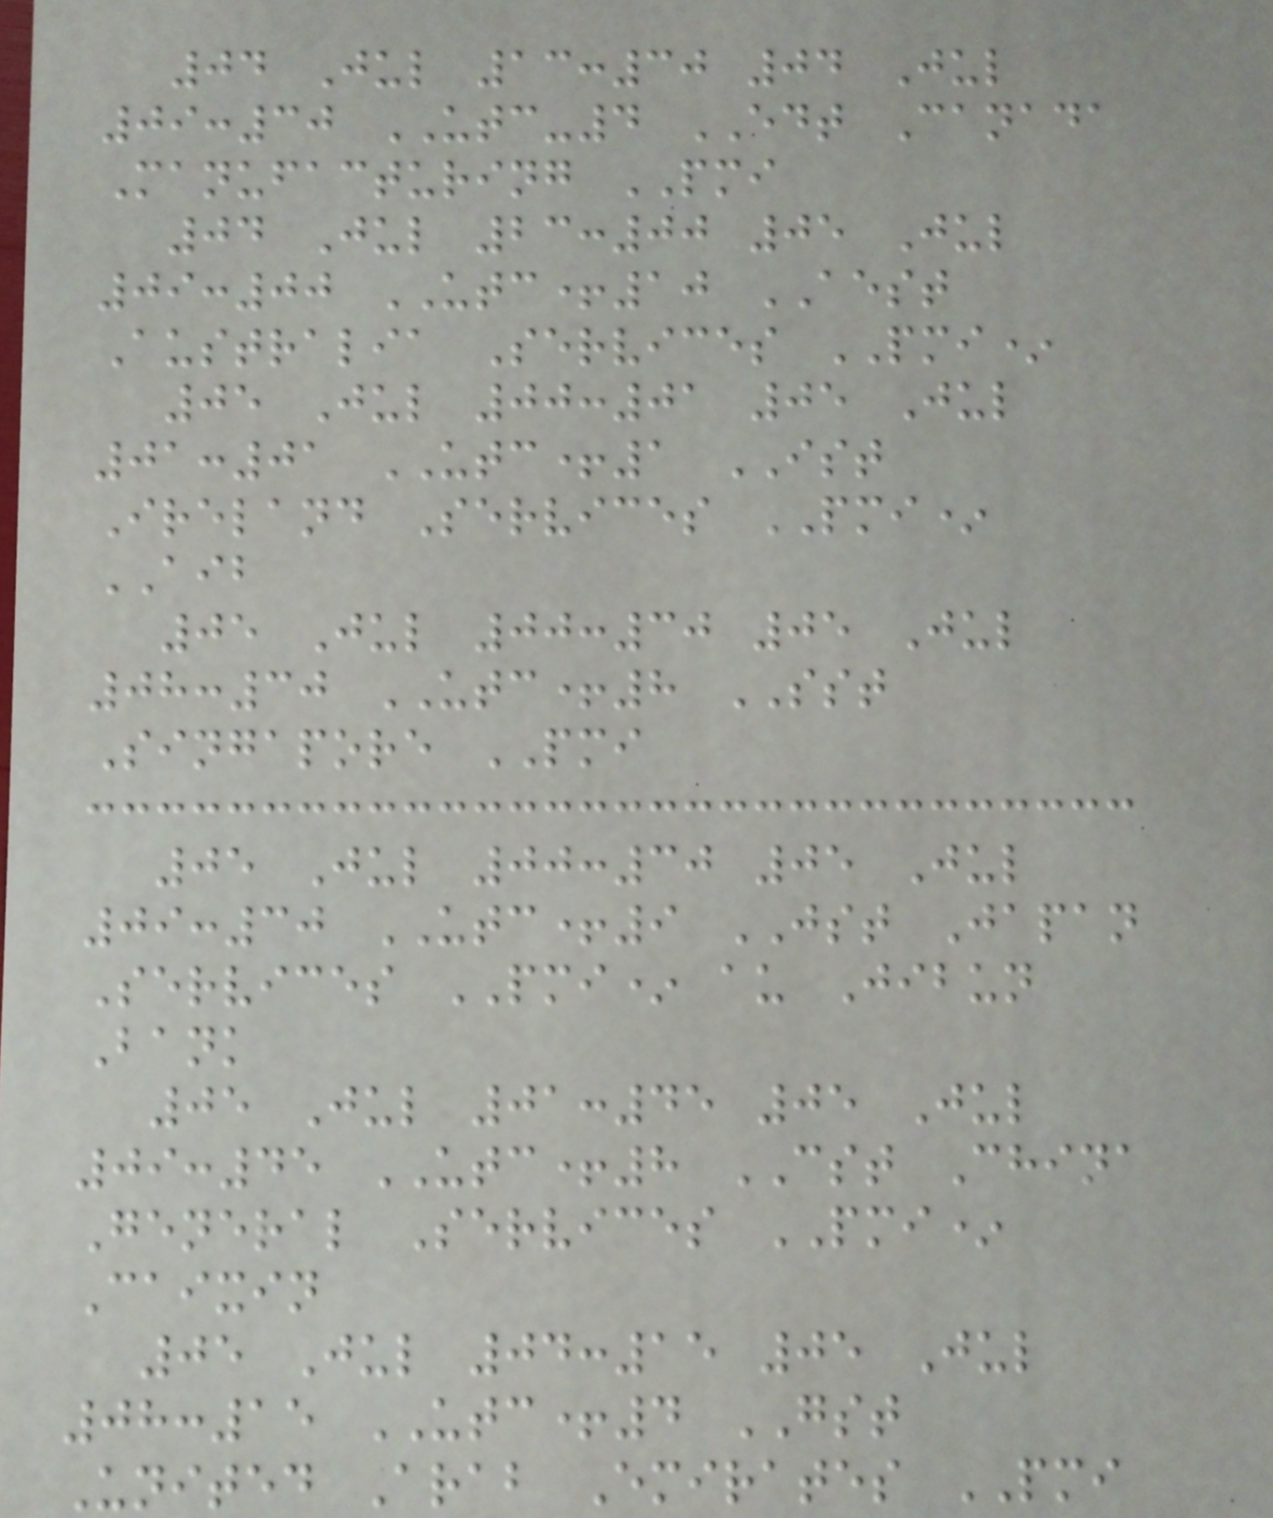04 Jul 13:30 04 Jul
09:30 UTC-4 EDT Canada
Manufacturing PMI
04 Jul 23:00 05 Jul
09:00 UTC+10 AEST
Australia Services PMI*
05 Jul 00:01 05 Jul
01:01 UTC+1 IST
Ireland Services PMI*
AIB
05 Jul 00:30 05 Jul
08:30 UTC+8 SST
Singapore PMI
05 Jul 00:30 05 Jul
09:30 UTC+9 JST Japan
Services PMI* au Jibun
Bank
05 Jul 01:45 05 Jul
09:45 UTC+8 CST China
General Services PMI*
Caixin
05 Jul 04:15 05 Jul
08:15 UTC+4 GST
United Arab Emirates PMI
